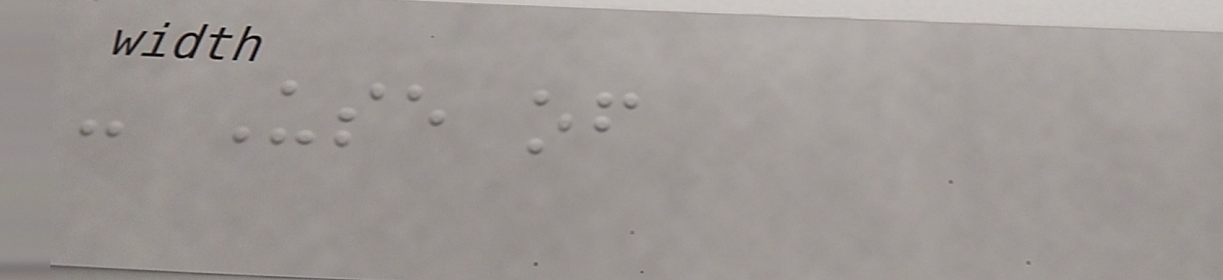- Use of
